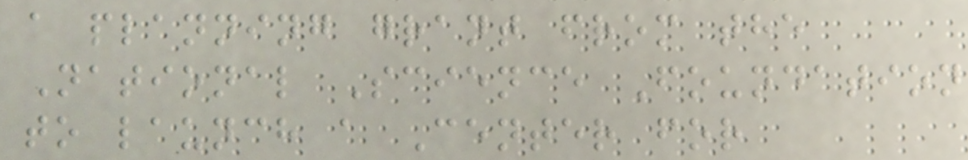a planning grant from the
National Science Foundation
to launch a Center for
